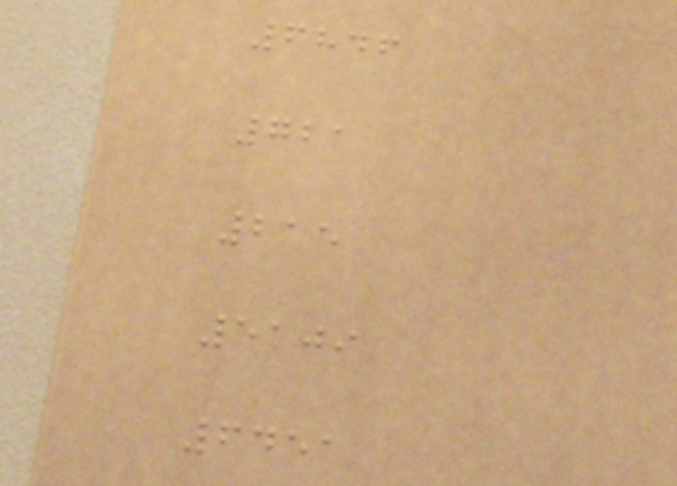6846
721
215
5109
6451
